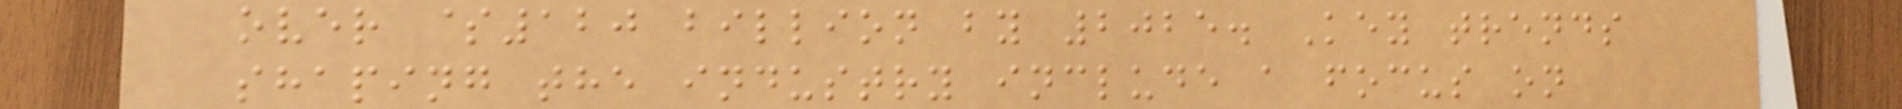over $120 billion by 2025. Key trends
shaping the industry include a focus on
